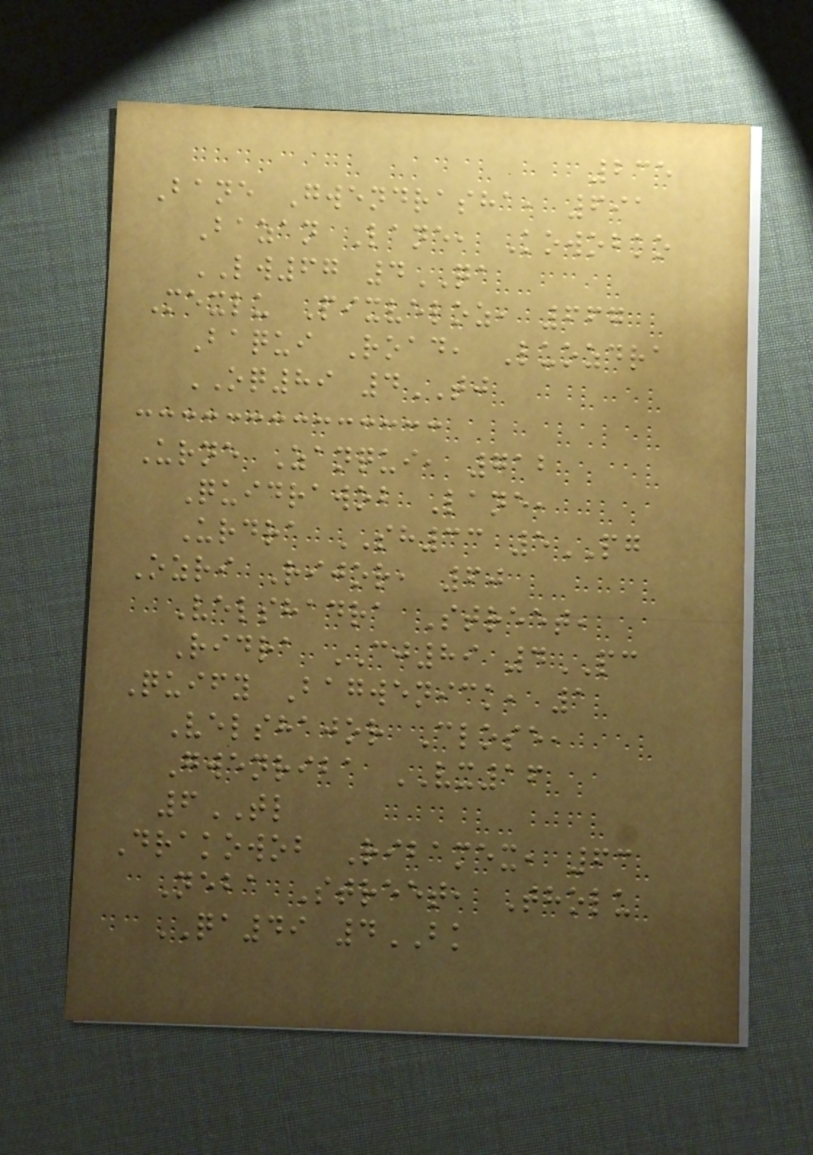235
Bane Gwendrasha, 691
Bazan Lane, Kowobko
LW67 4QA
Mexlu Pixveloz, 667
Baqui Road, Luozdra
OQ89 4TJ
Urne Zanqui, 712
Quidrawob Lane,
Urdra SH33 5PG
Ozri Rijor, 60
Velshadra Street,
Ridra CJ89 4PC
Quify Bagwenick, 1
Velshajor Close,
Gwenriba VX16
6TL
Drakowob Ribamex, 63
Neba Street, Tholu
QA49 4BK
